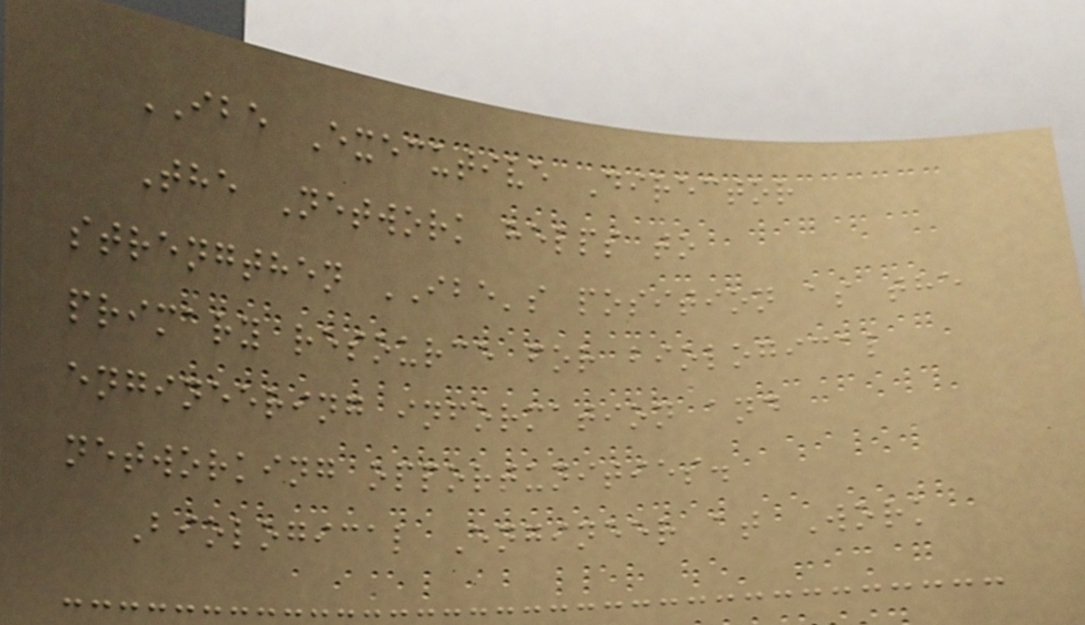IBE Executive Director
The Network helps to
strengthen IBE's position as the
primary resource for biological
engineering information and
networking opportunities.
Biological Engineer at Work
